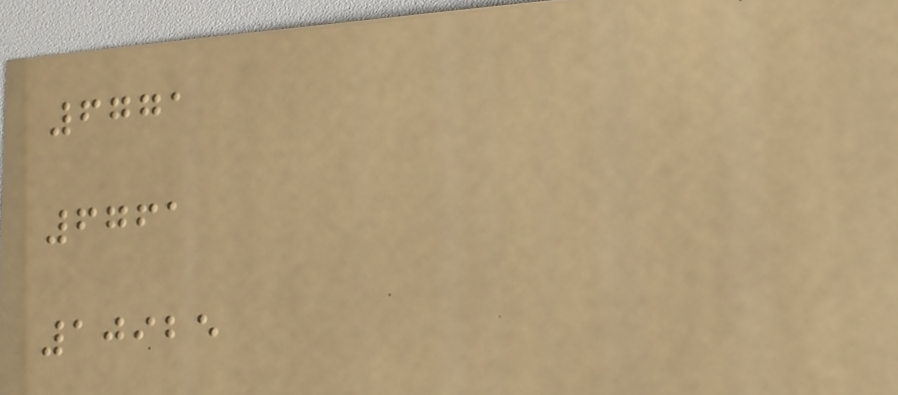6771
6761
10925
